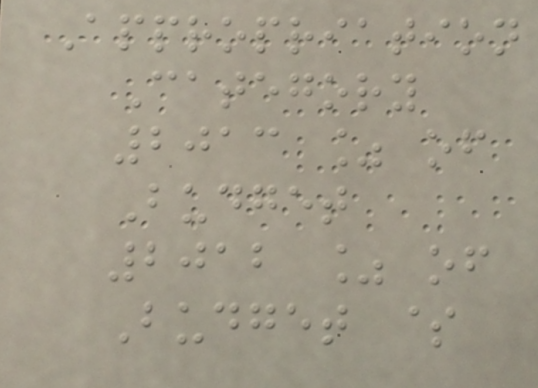Appropriation
Category
2013 % of
Budget
2012 % of
Budget $
